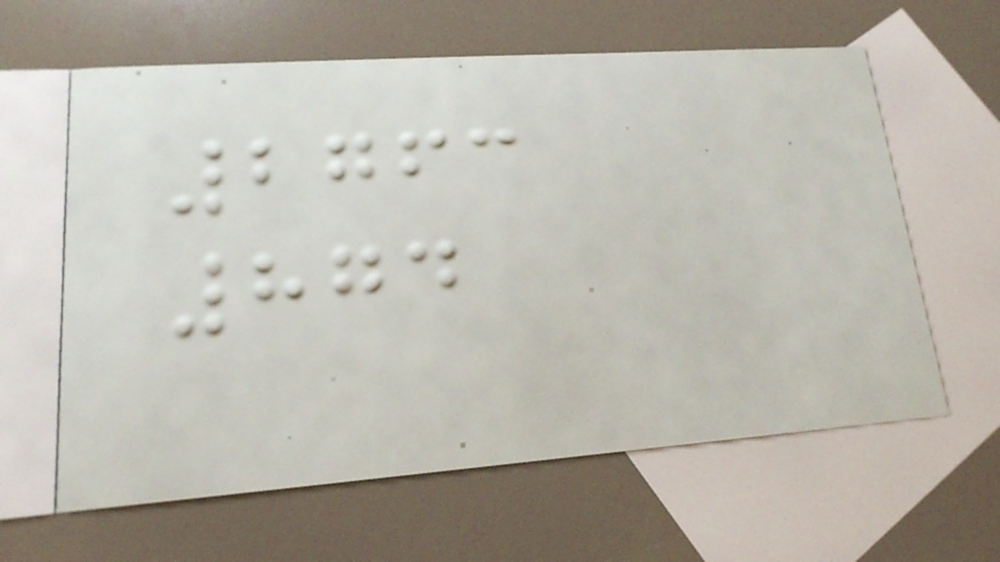2763
874
